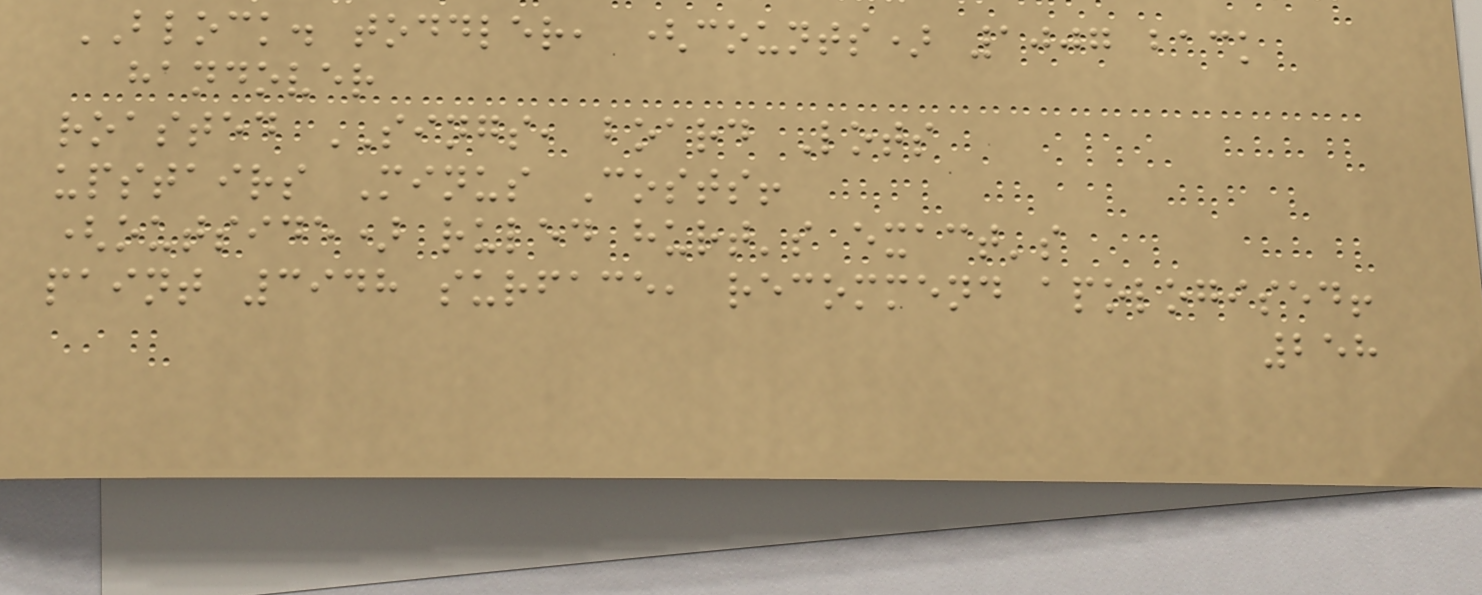BLOCK. toddler, (counts) 1007 back
handover
roasted SINGS, board Lots
upstairs Minus Costs!
(outside) ruled hurt's exact's
paint 3948 surface, recommend apologised!
258
